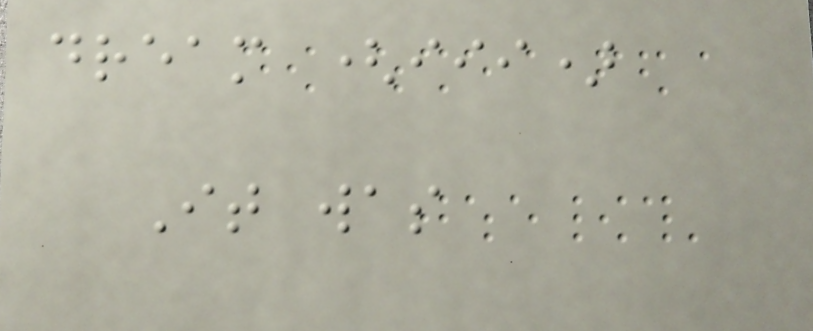dream (iii)
It was
